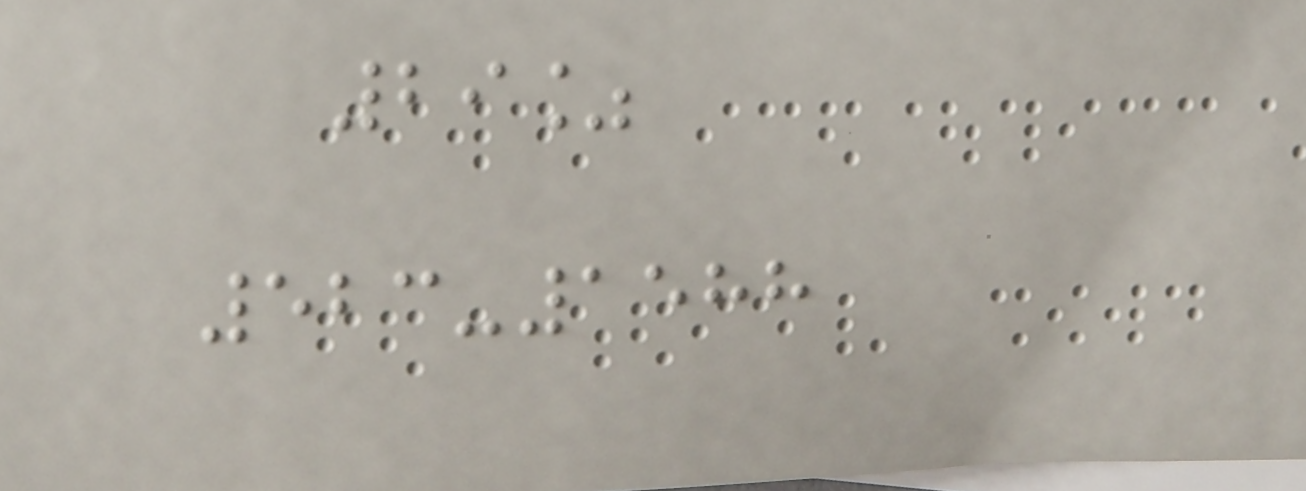29%
523-1588
